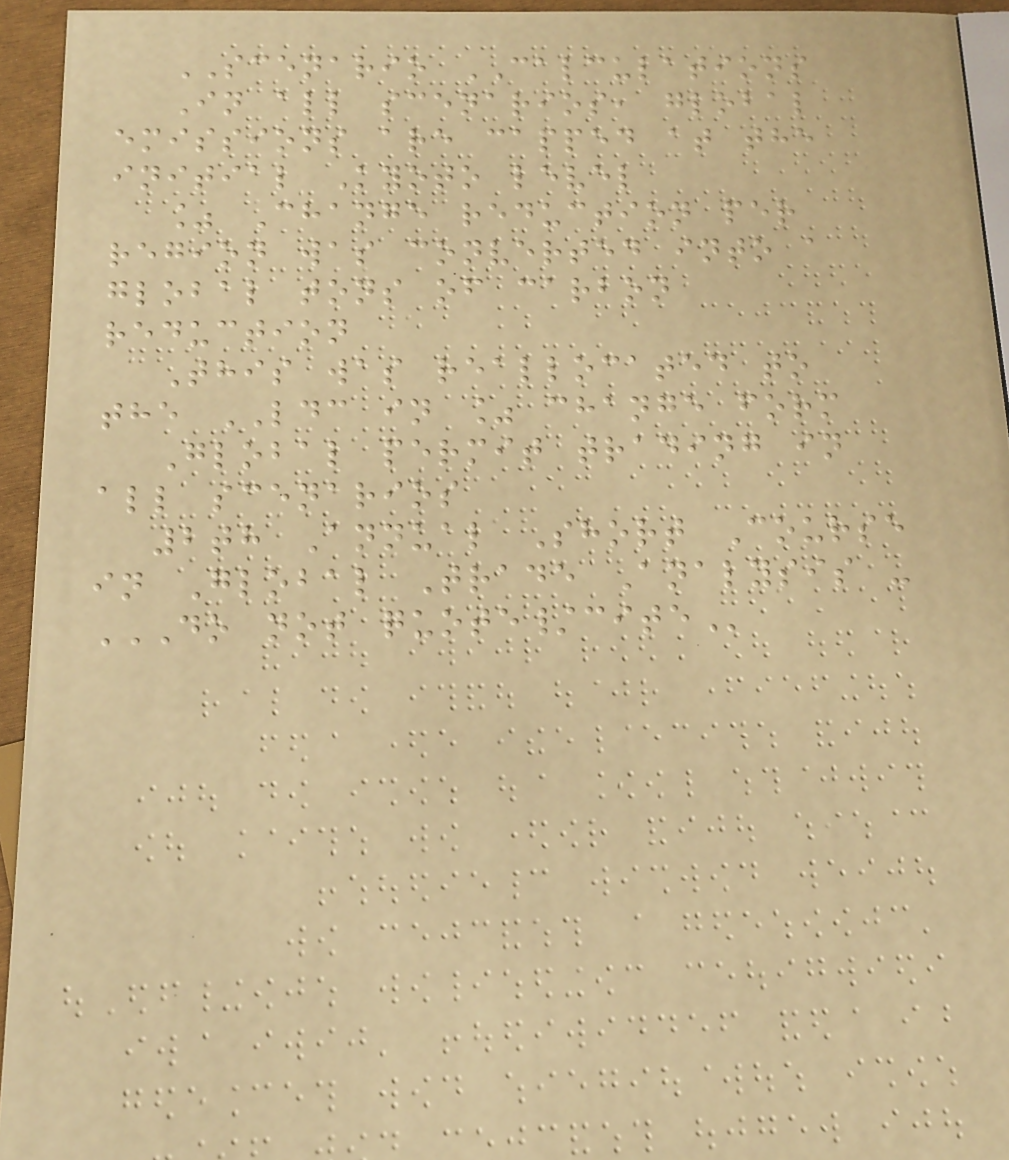SCENARIO CALCULATIONS
In all scenarios, global
emissions are capped at the
initial Kyoto level
% Change reduction per
region was converted into a
global tons of carbon
reduction
This was reallocated to
the LDC in % change form
Global permit trading in
all scenarios
2th Annual Short Course
in Global Trade Analysis -
DO NOT QUOTE/CITE
